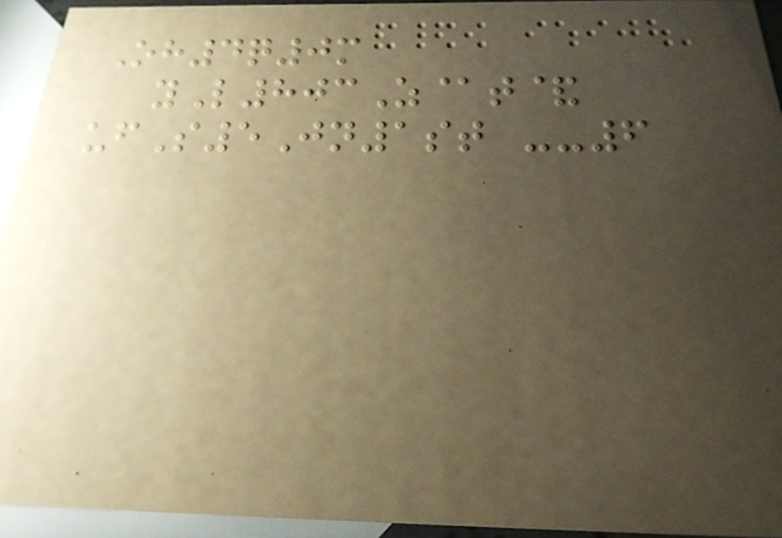Oh4q0m
yL803Z@t&
ufS5Jn1st --6
